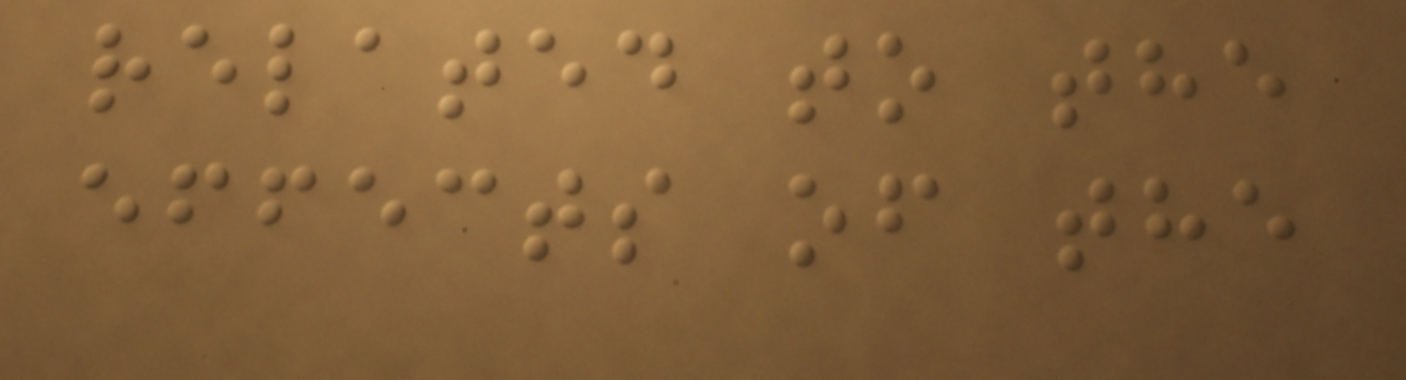related to the
effects of the
